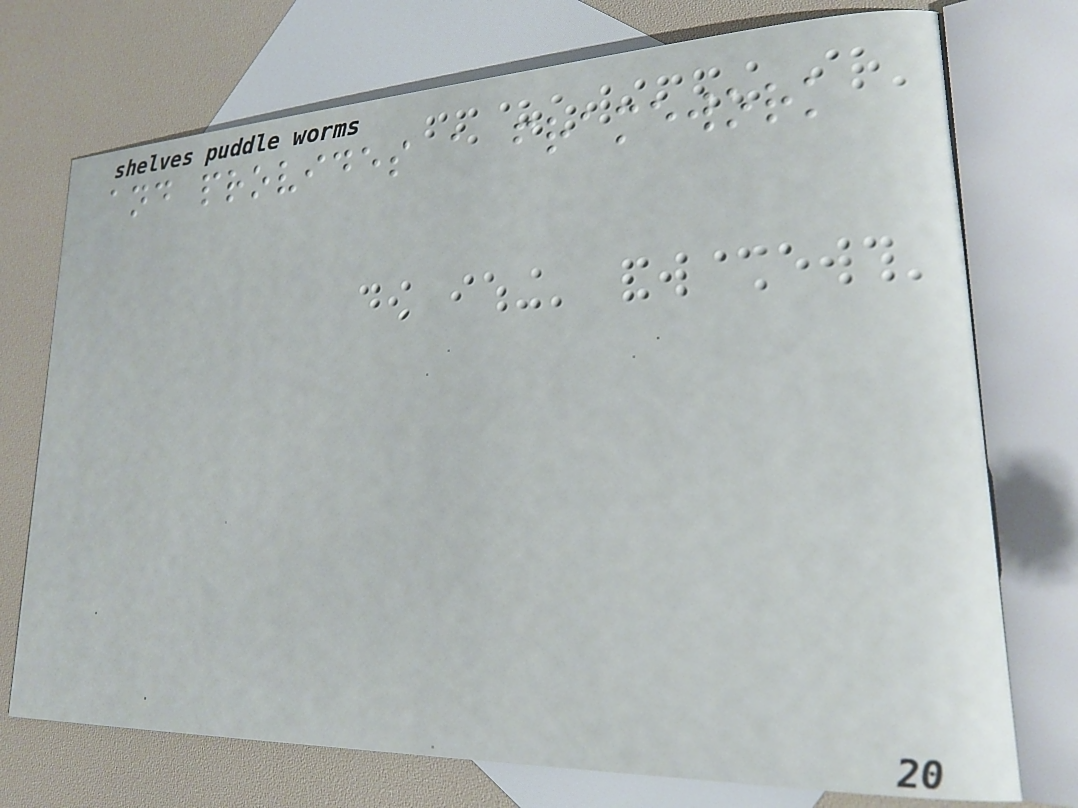and provides a framework
